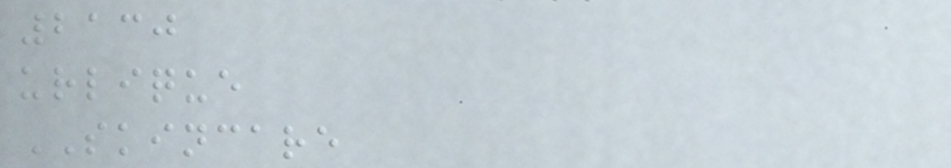2130
urlique
SKINCARE
